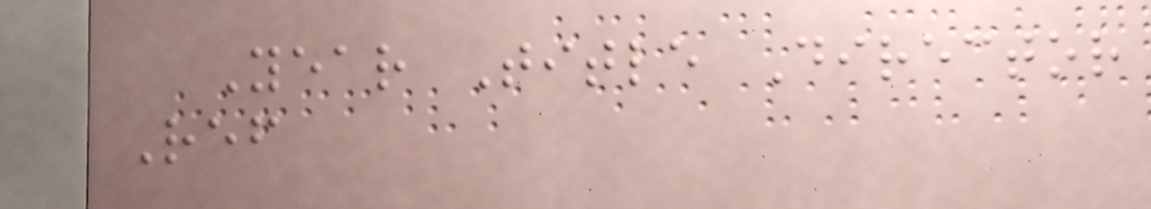Year Title Director
Ref
